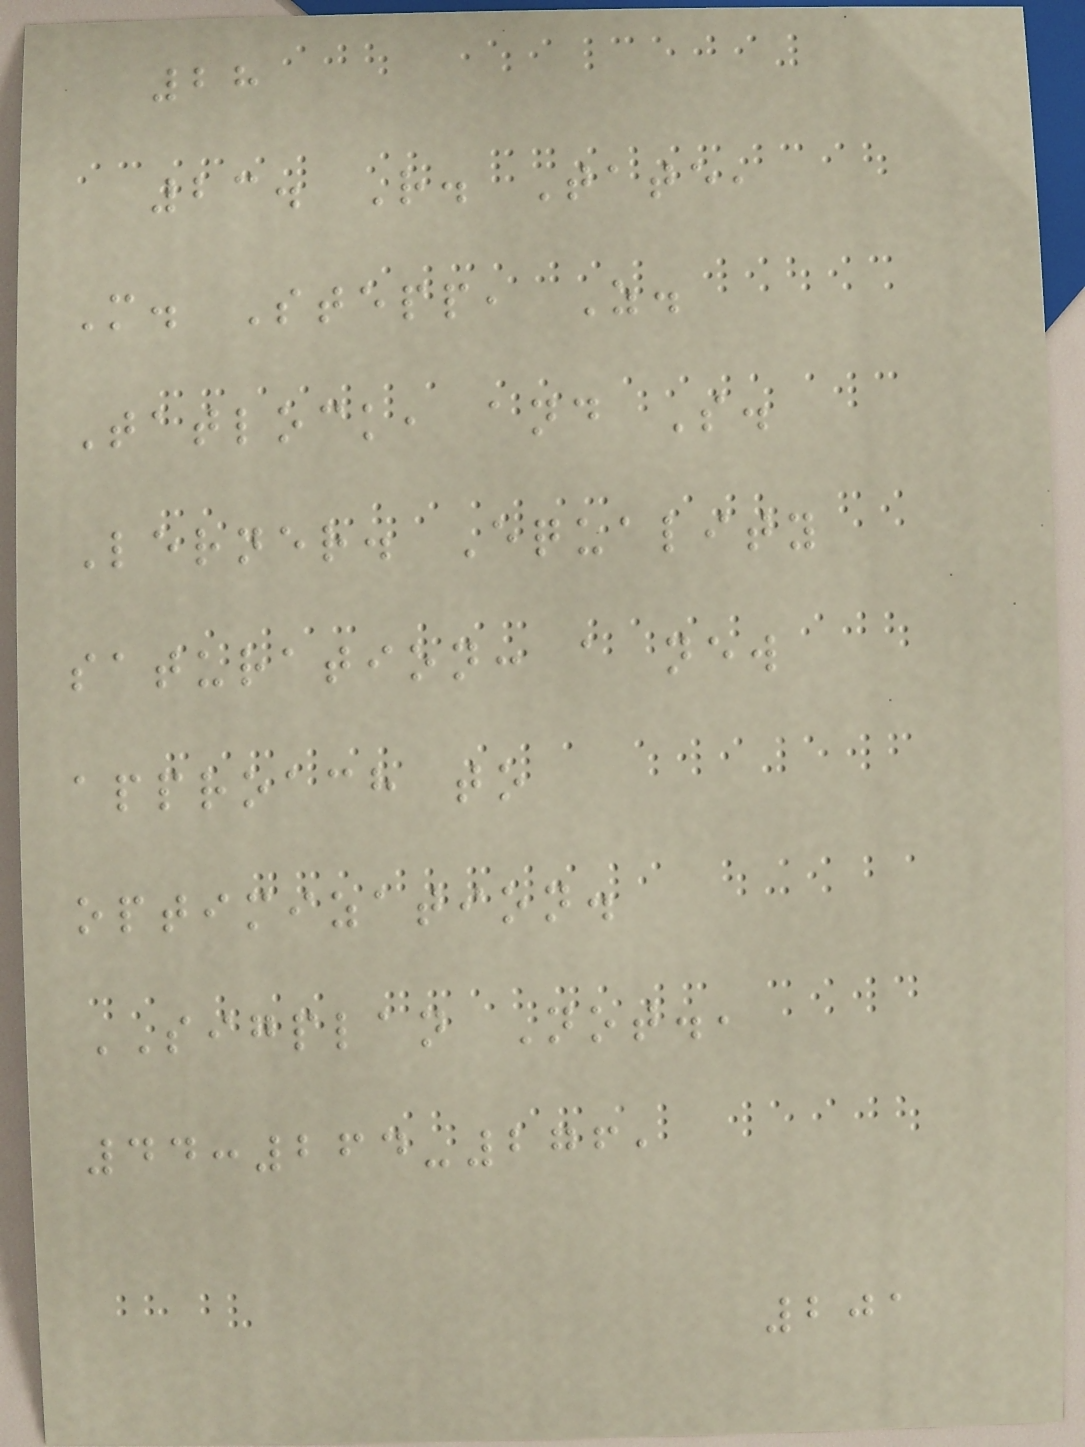28
23. R. Tate,
M. Stepp, Z.
Tatlock, and S.
Lerner. Equality
saturation: a new
approach to
optimization.
SIGPLAN Not.,
44:264-276,
201
